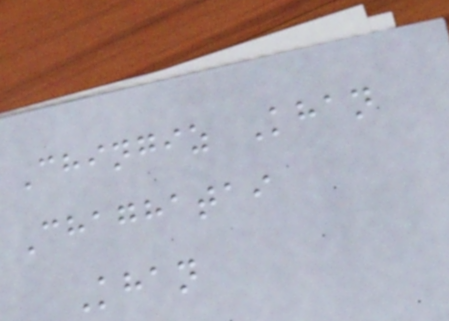Chingiz Khan
Chaghatai
Khan
